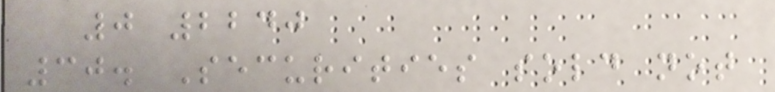0 2240
30. Securities sold not
